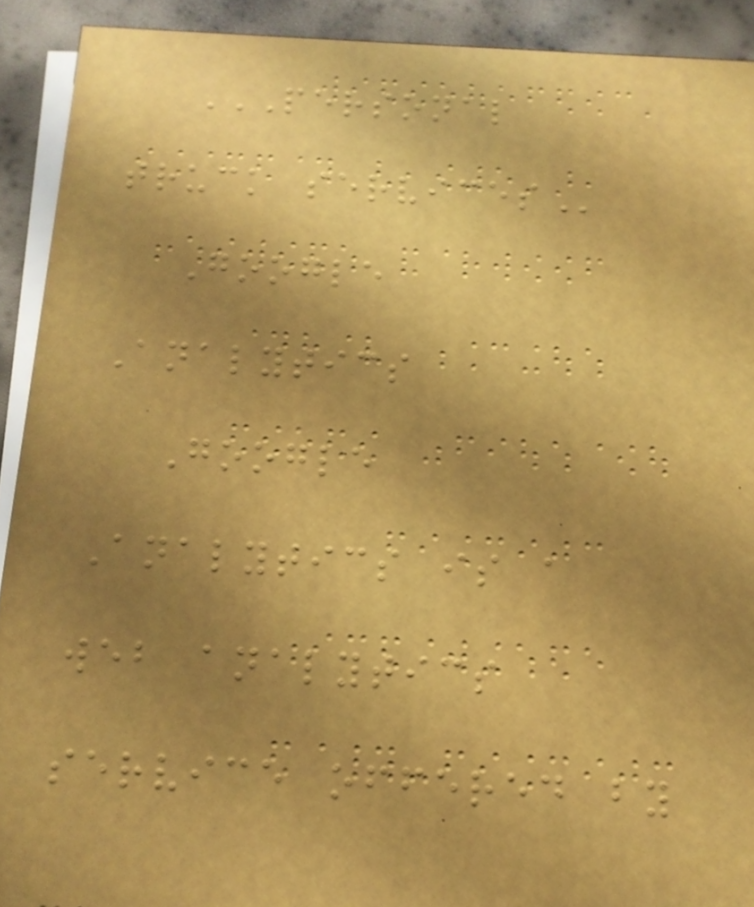PERSONAL
TRUCK SERVICES
Google
Analytics
Google
Analytics is a
web analytics
service offered by
